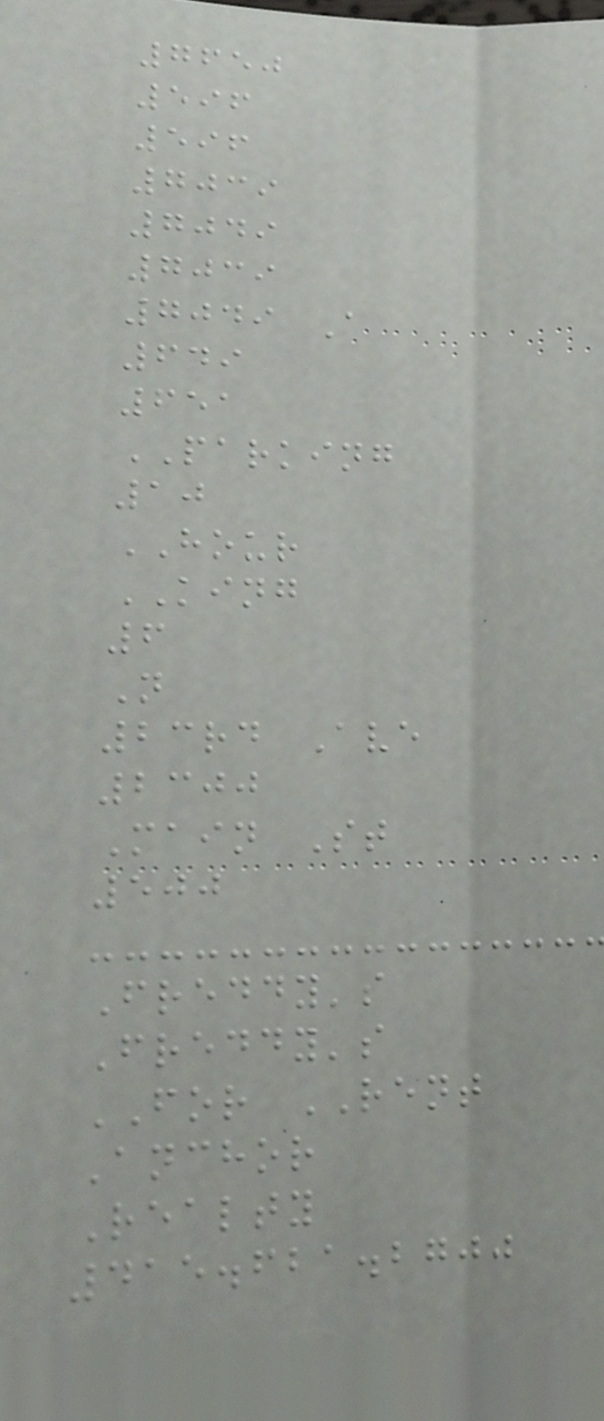7650
596
596
7039
7049
7039
7049 A
649
651
PARKING
10
HOUR
KING
6
N
23rd Ave
2300
Main St
500
Freddy's
Freddy's
FOR RENT
Anchor
Realty
415.621.2700
